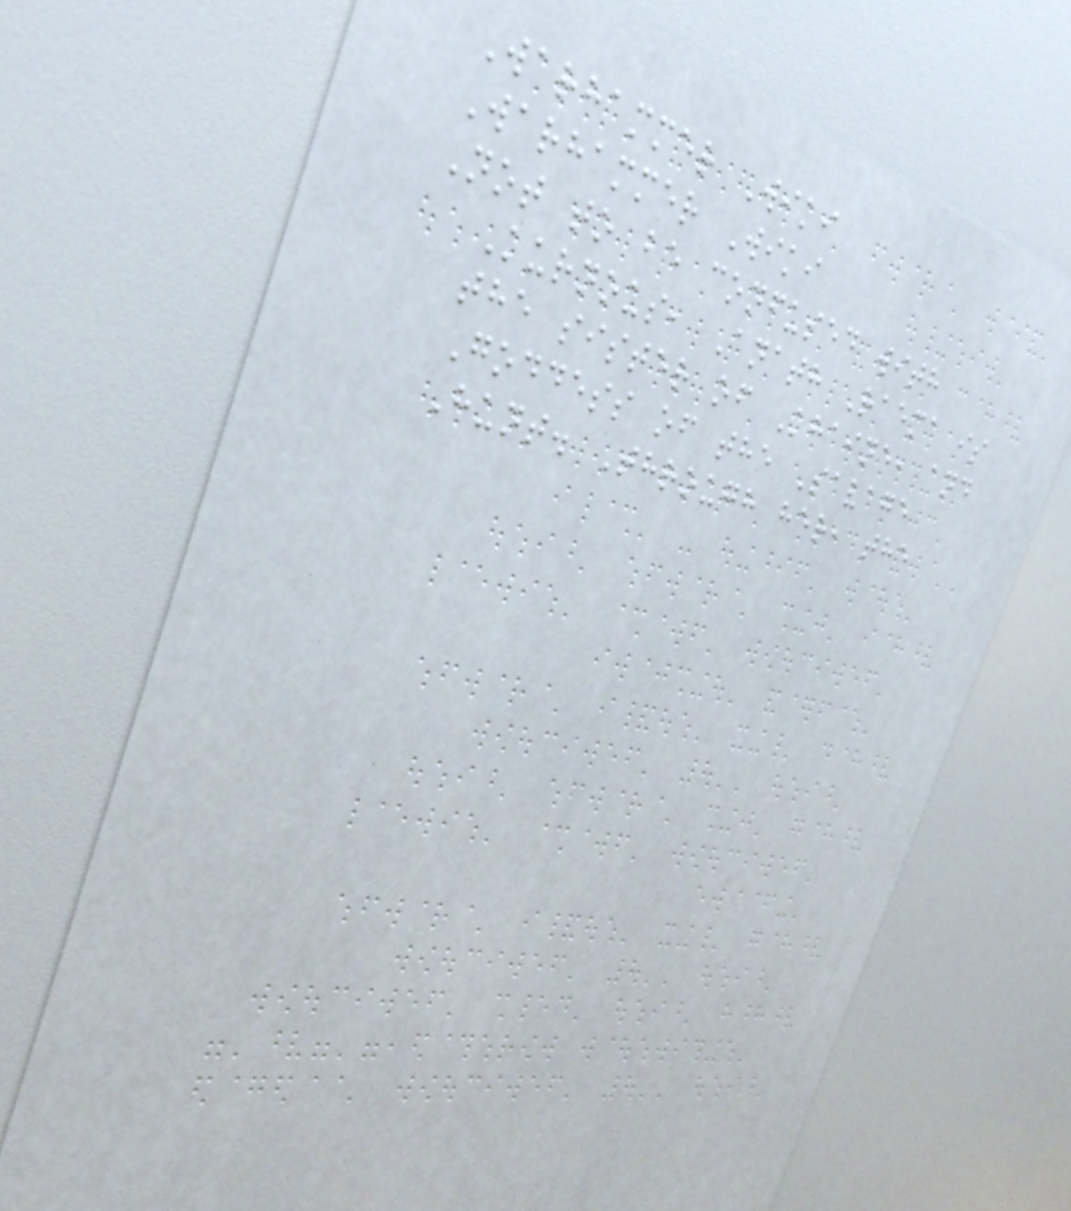Warhammer Wiki
Warhammer Wiki
Not to be confused with
Kurnous, Anath Raema is
the sister of Khaine, and
Goddess of the Savage
Hunt. Through her, the
